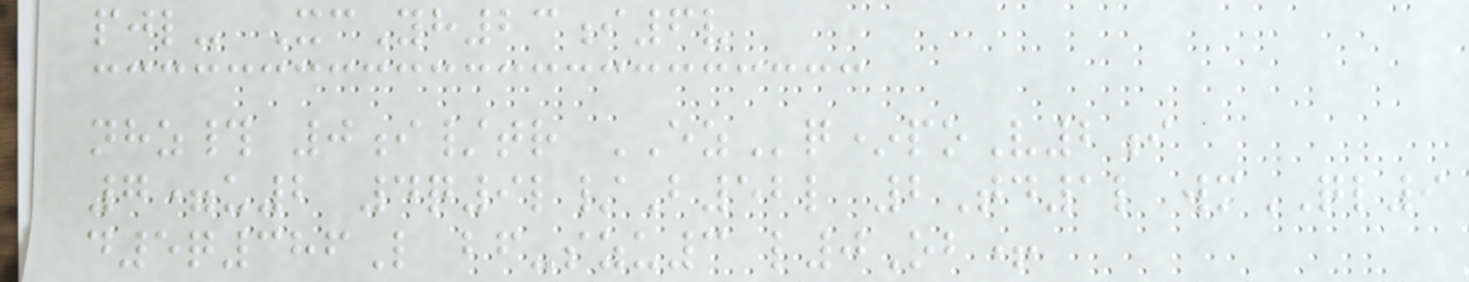pjl- XcYh23i6v
nhz# 0i/tr EZq*poV2i
7=u2 4q9l/B52l 2Td1l wmQL9
d5q386L bf-szu3 l0Ob+
